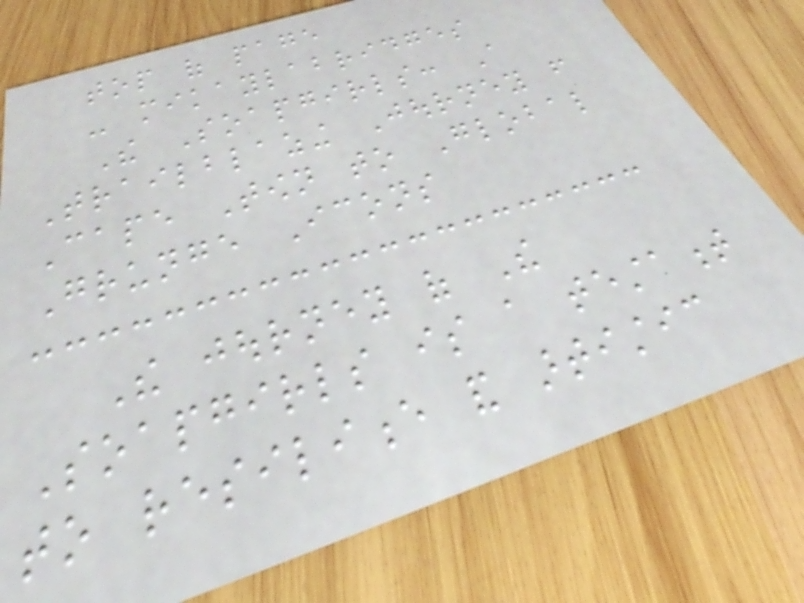top of page
- mikaylabridges
The Soapgirls: A
Trailblazing Journey from
Cape Town to Global
Grunge Icons
The journey of The
Soapgirls is a testament
to resilience and artistic
